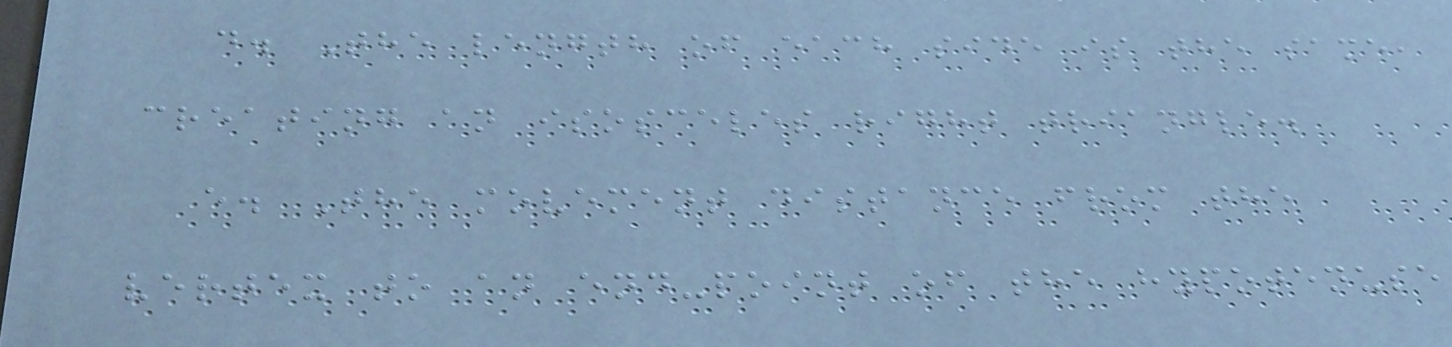d. The length of each side is the same,
creating an isosceles right triangle.
e. The movement distance from the
vertex to an end-point of the hypotenuse
